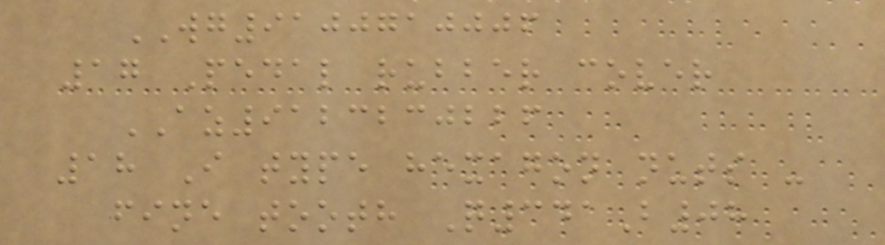WG9100710006
17 Pedal rubber cover
AZ9123230226
18 I type hexagon nuts -
fine tooth Q341B08
